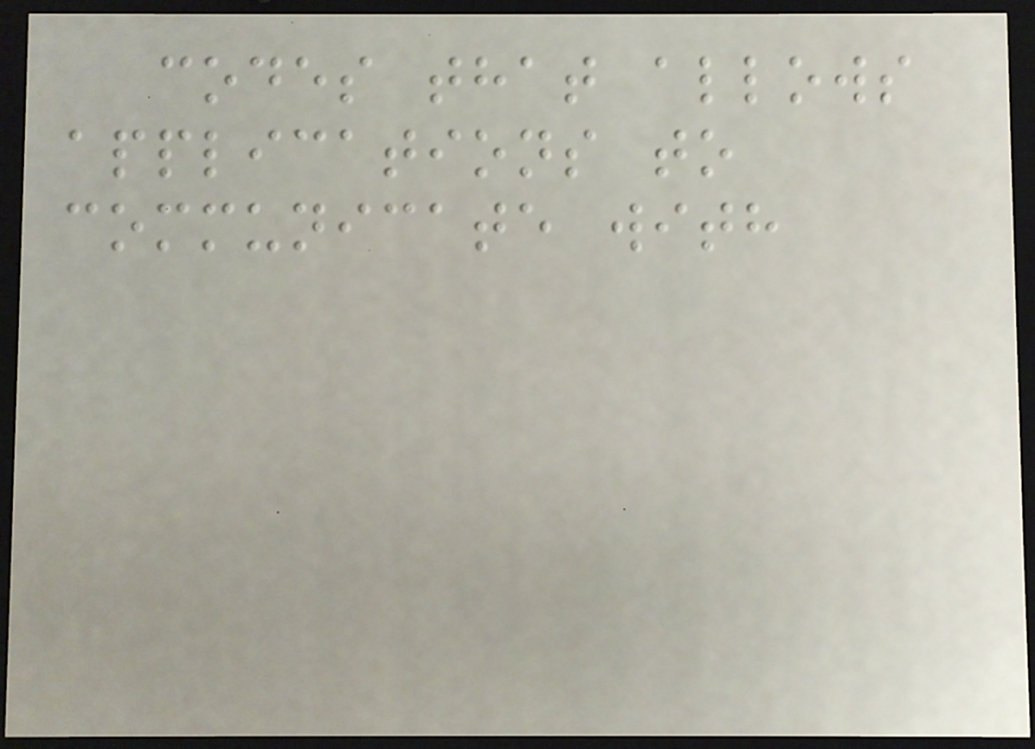codes that allows
applications to
communicate with
